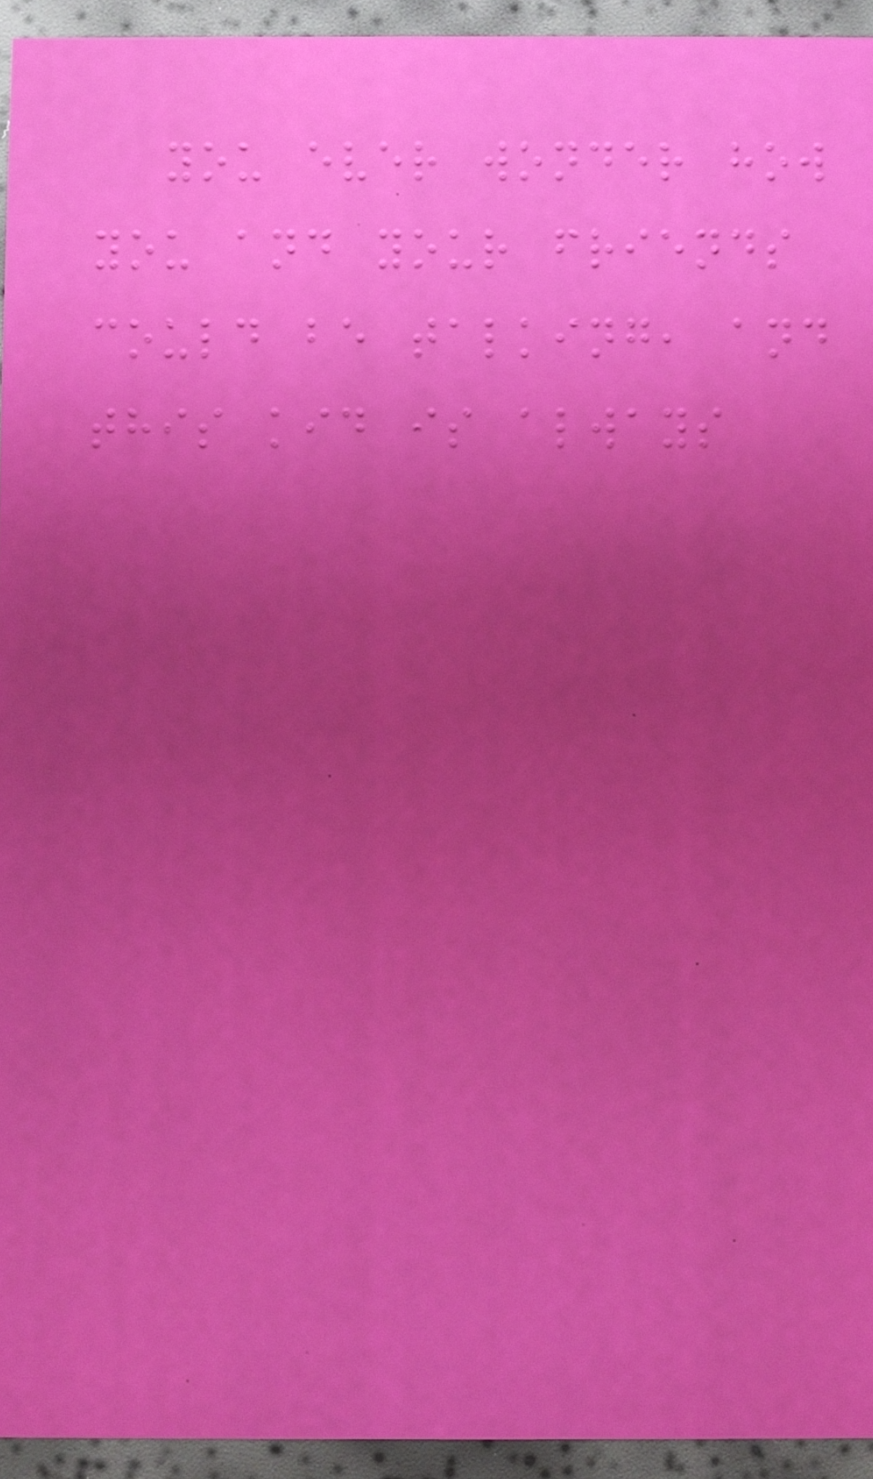you ever wonder how
you and your friends
could be talking, and
this kid is always
